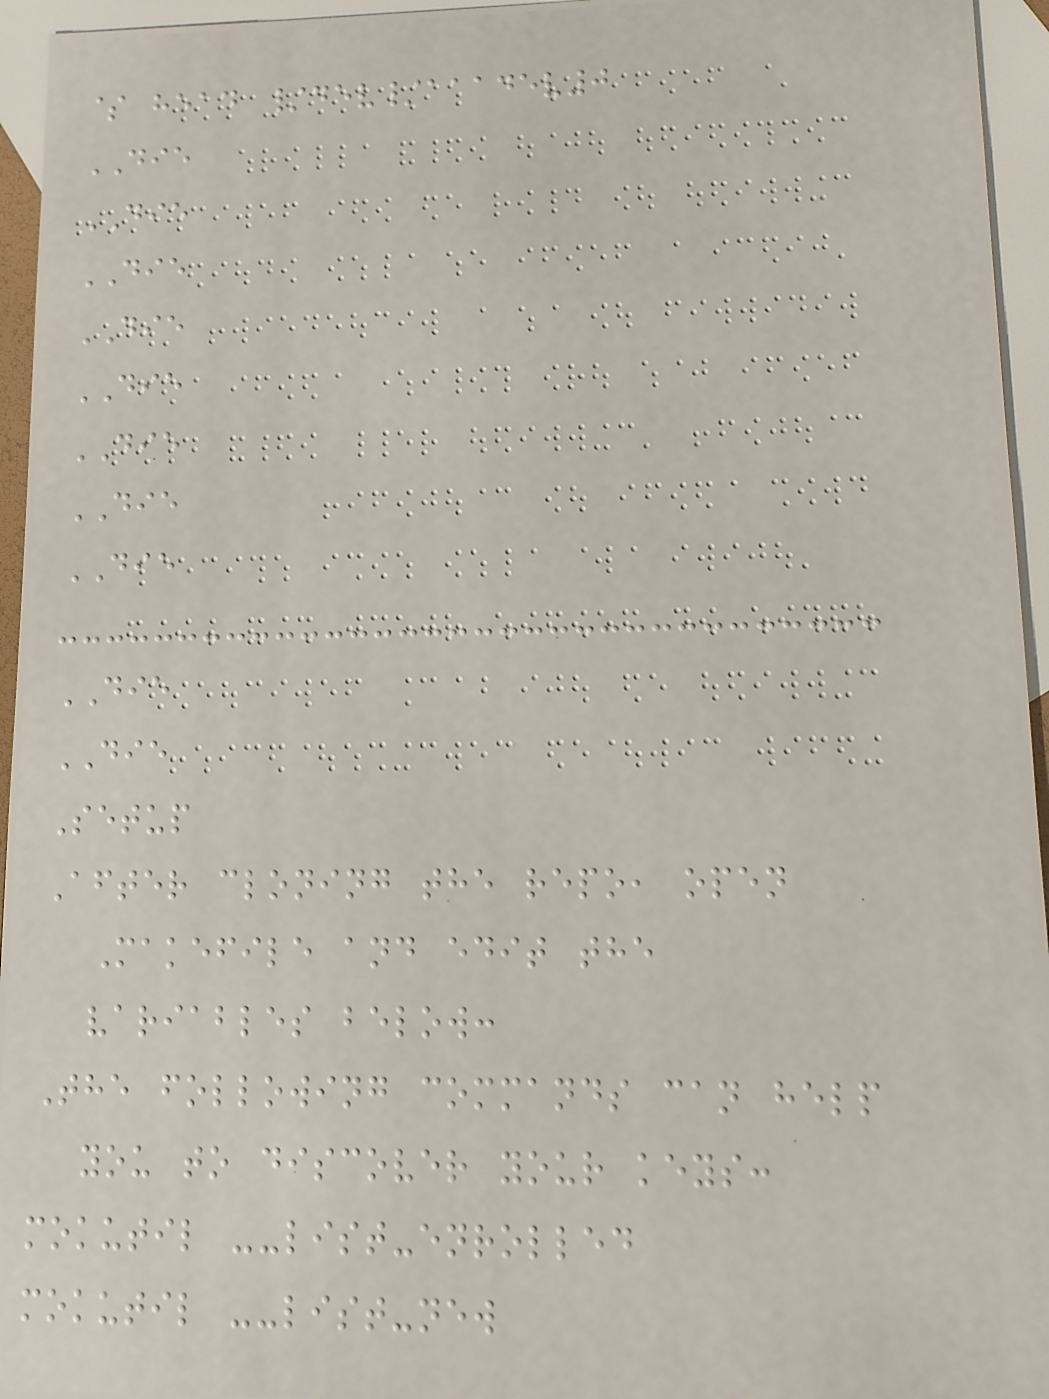$ head /dev/aaadev0
DIE
DIE
DIE
DIE
DIE
DIE
DIE
DIE
DIE
DIE
Setup
After cloning the repo, open
Makefile and edit the
variables below:
The following commands can help
you to discover your keys:
mokutil --list-enrolled
mokutil --list-new
